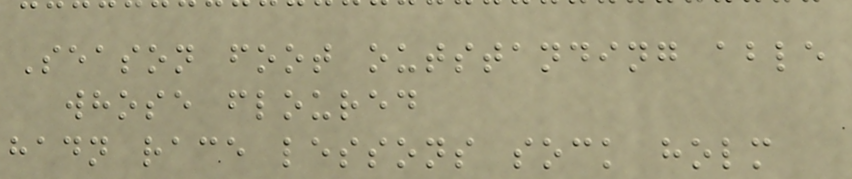Season foot outstanding able
whose floured
hadn race lessons sock holm
